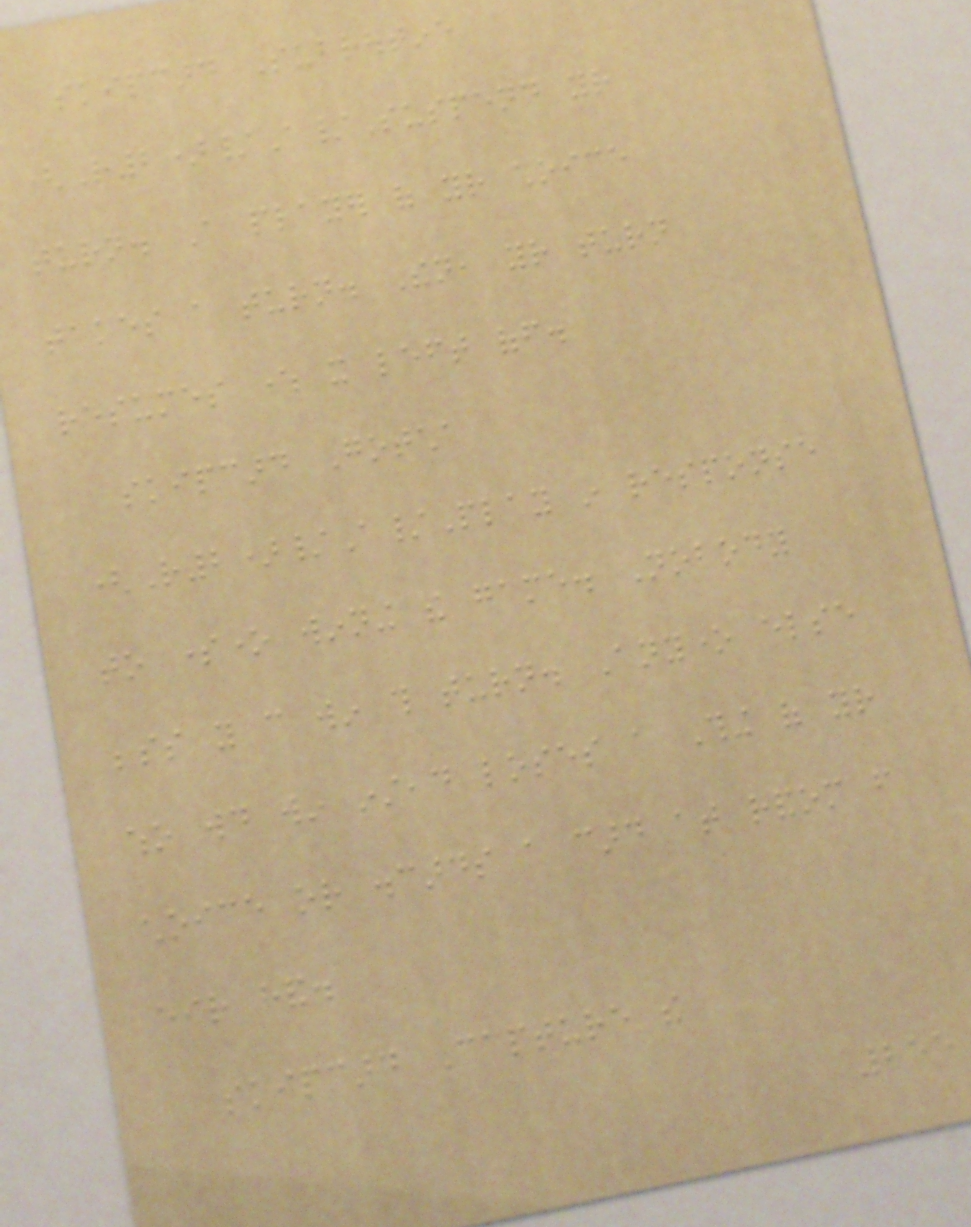skipcard Subroutine
(R2)/A/Suspend your
turn. A player of your choice
takes a turn. Then, your turn
resumes where it left off.
skipcard Gotcha
(R2)/A/Play in response
to someone winning the game. Nobody
besides you can win this turn. Anyone else
who would win instead loses a Thing of your
choice or discards a card at random from
eir hand.
skipcard Capture the
255
